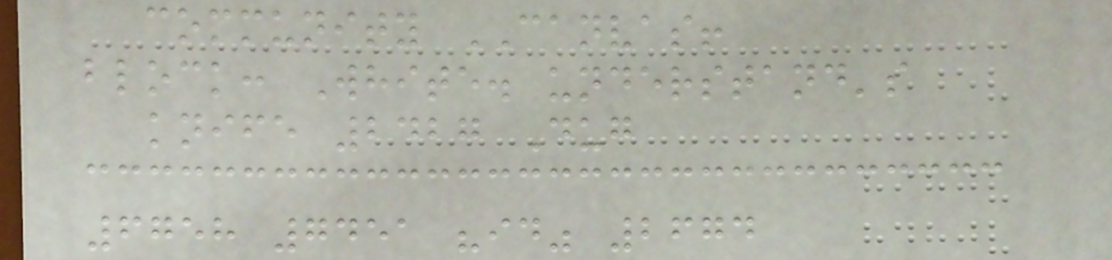community CANVAS!
block: White. understand's
knife 2427 Dug
6758 7451 "id" 2674
